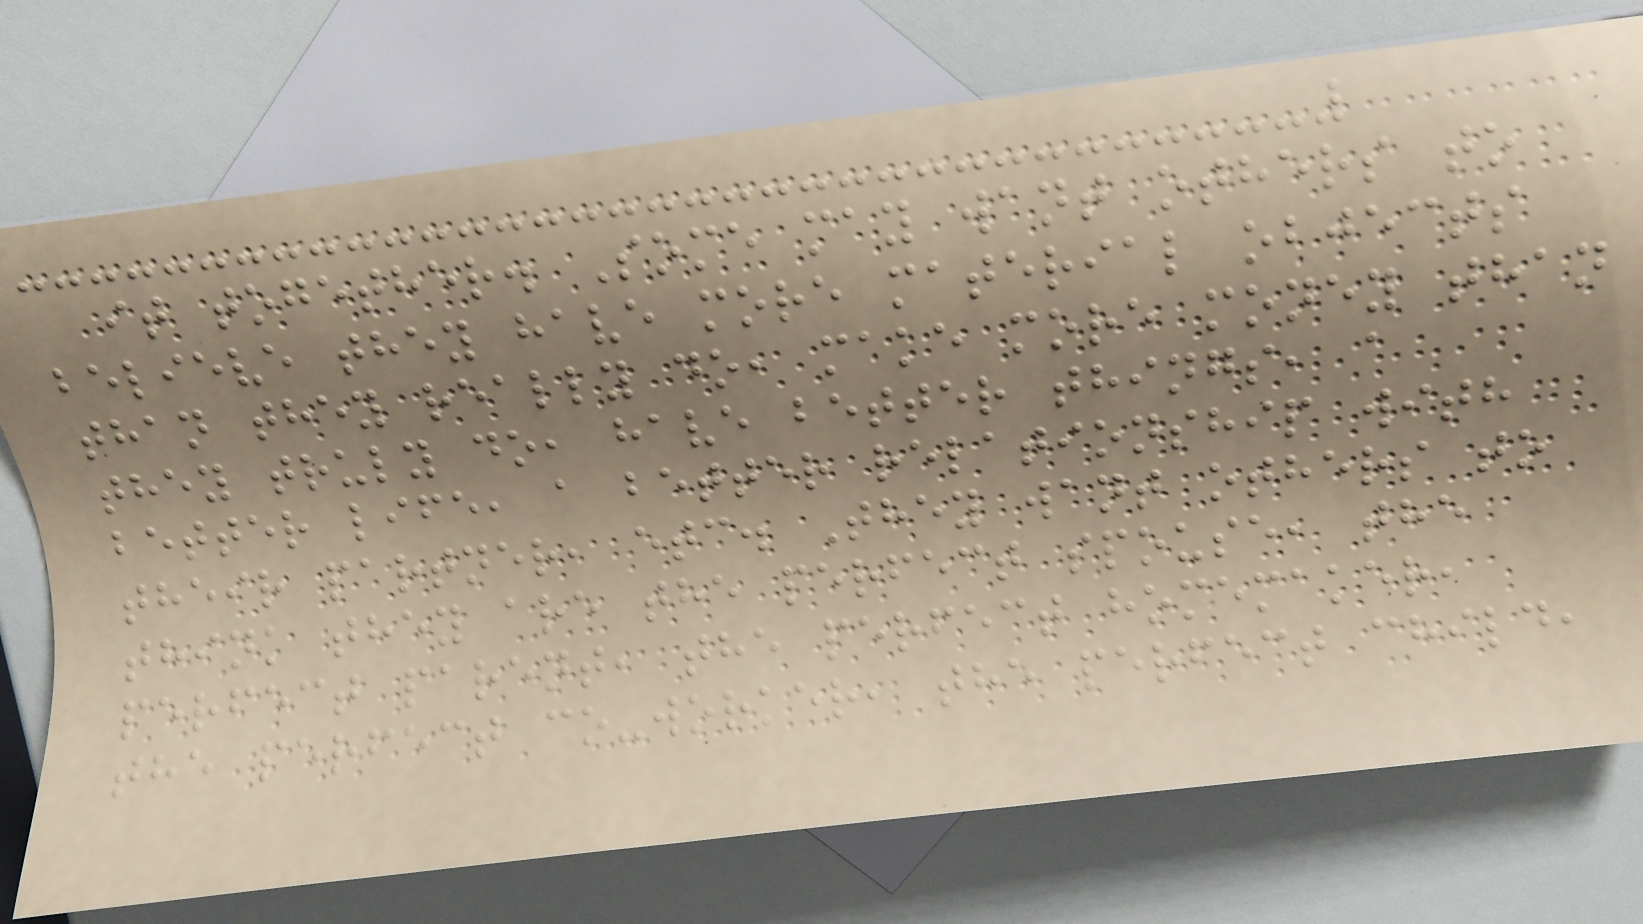it together. Some may want others to
believe they have more material objects
than they really do, make more money than
they truly do, have better things, a
better life, a better relationship with
their partner, etc. They want others to
think they are the perfect spouse, the
perfect parent, the perfect homemaker,
the perfect co-worker, the perfect child,
